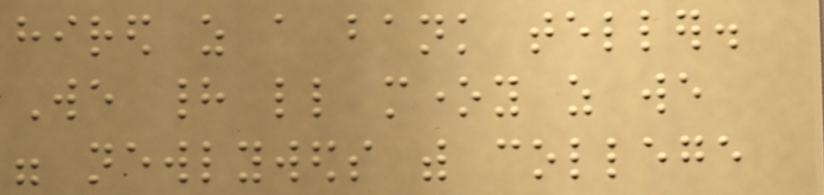hired as a bank teller.
We had little money as we
were newlyweds with college
